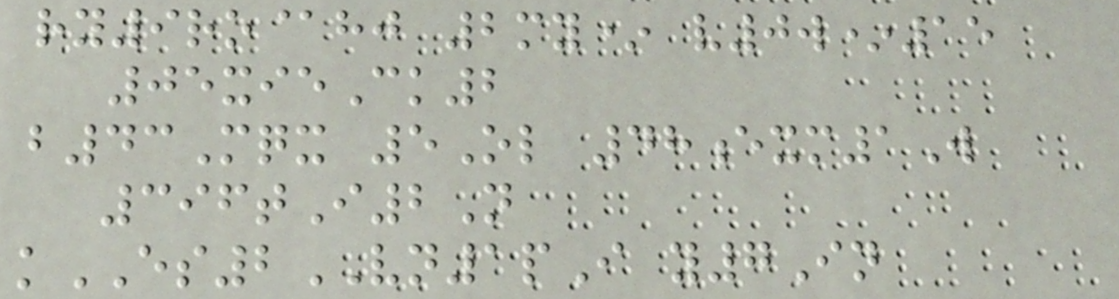ry9ro@hj 2my* v0w*15
05xieCk2
b43Mqx 5Ol 48exm1W
396tI2N
kES2VN1pI y7In
